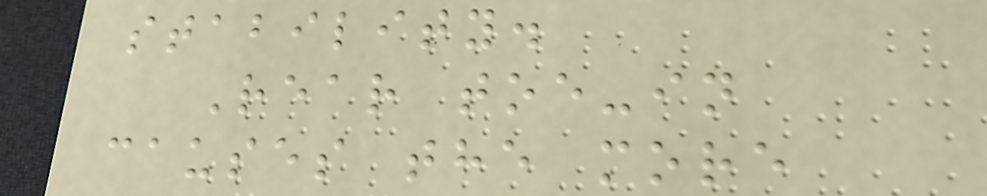stability.
Rear toe-in
causes the more
